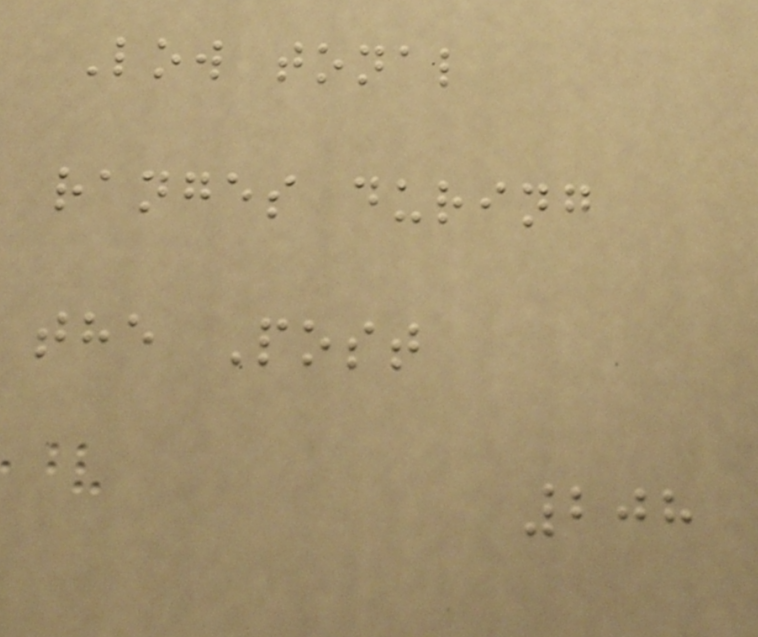Low tonal
ranges during
the Post
208
